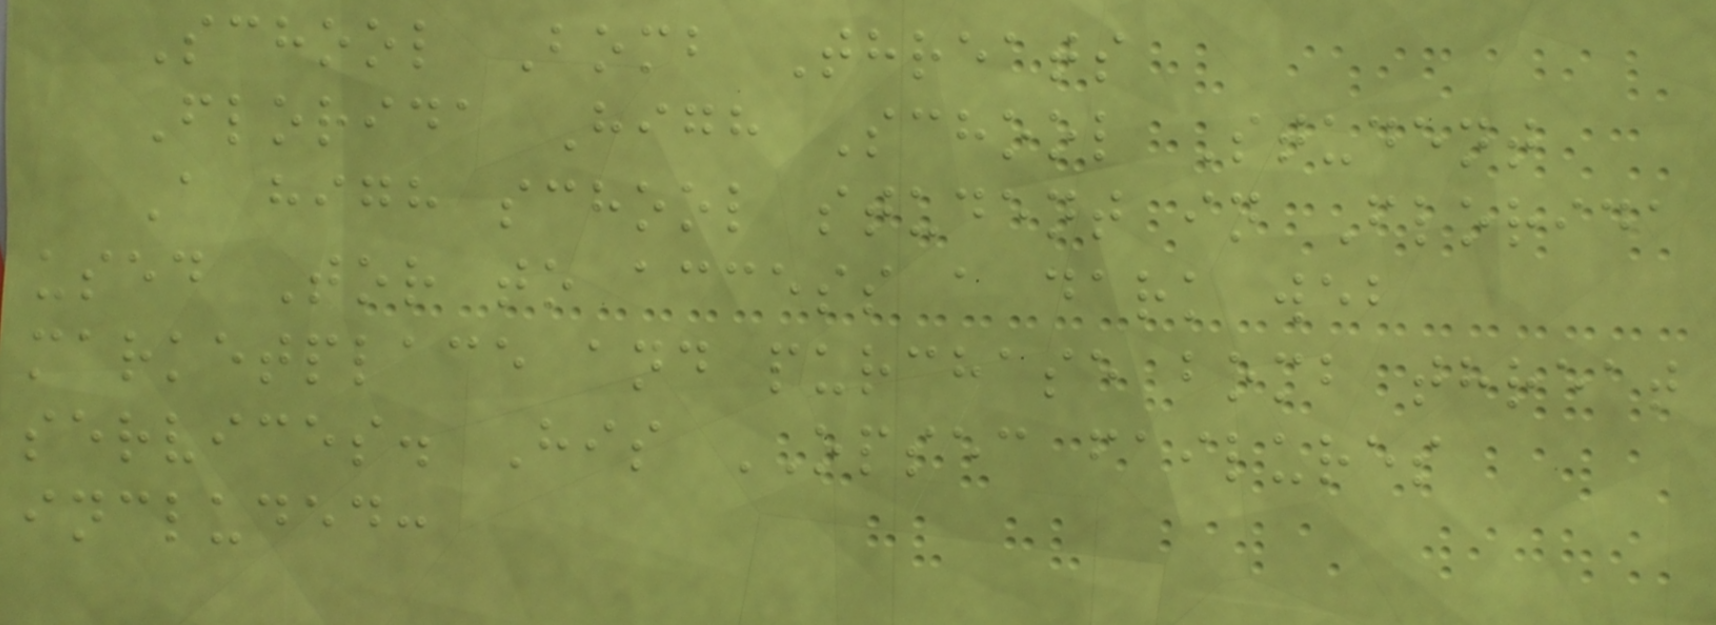School Bomb Threats
Florida High School Student
A high school student in Florida
used Tor to access a dark web
marketplace and purchase bomb threat
services. His OPSEC failures
included:
